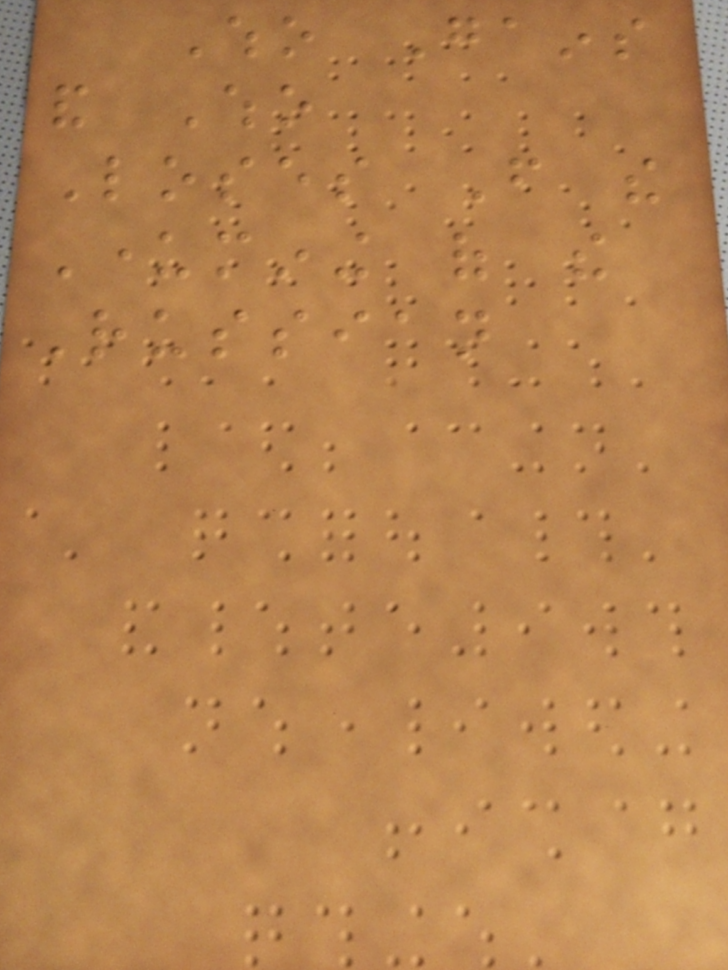Who Gains
and Who
Loses From the
Undermining of the
Russian
